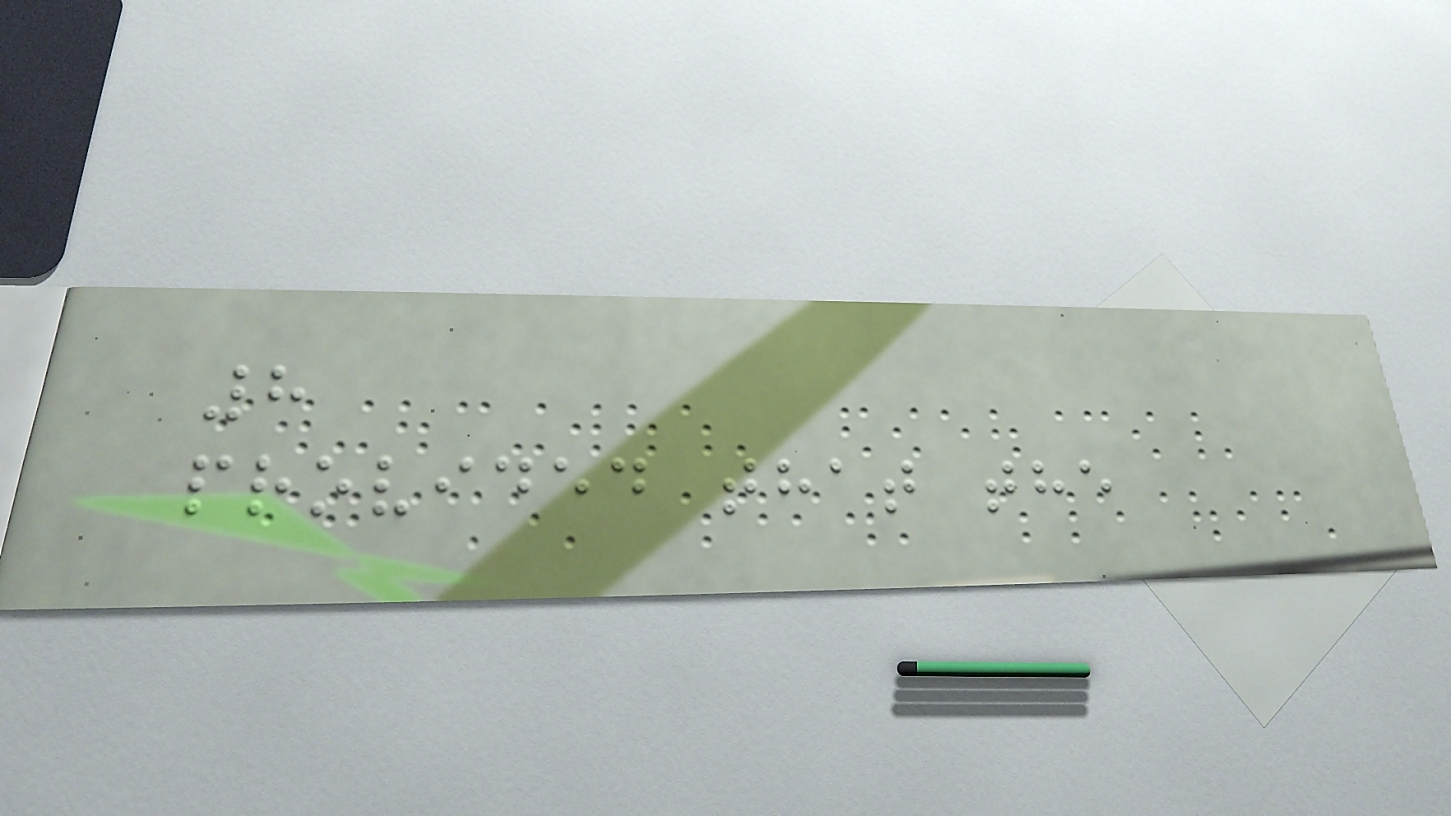8
provided that the
